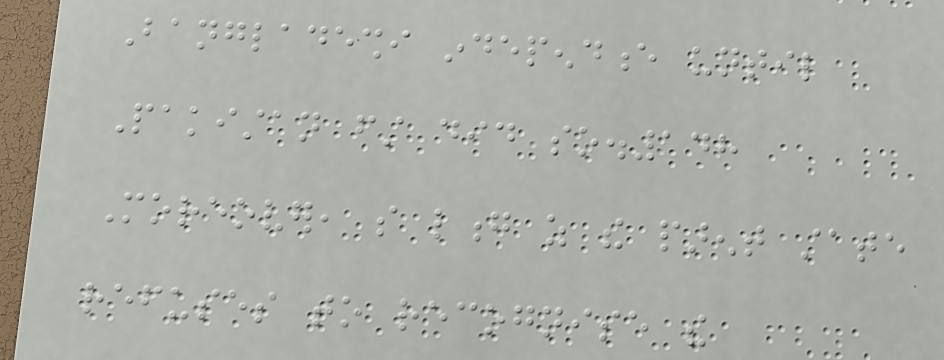Bangladeshi independence until
Pakistan first did so.148
Moreover, so long as the parent state
refuses to recognise the
